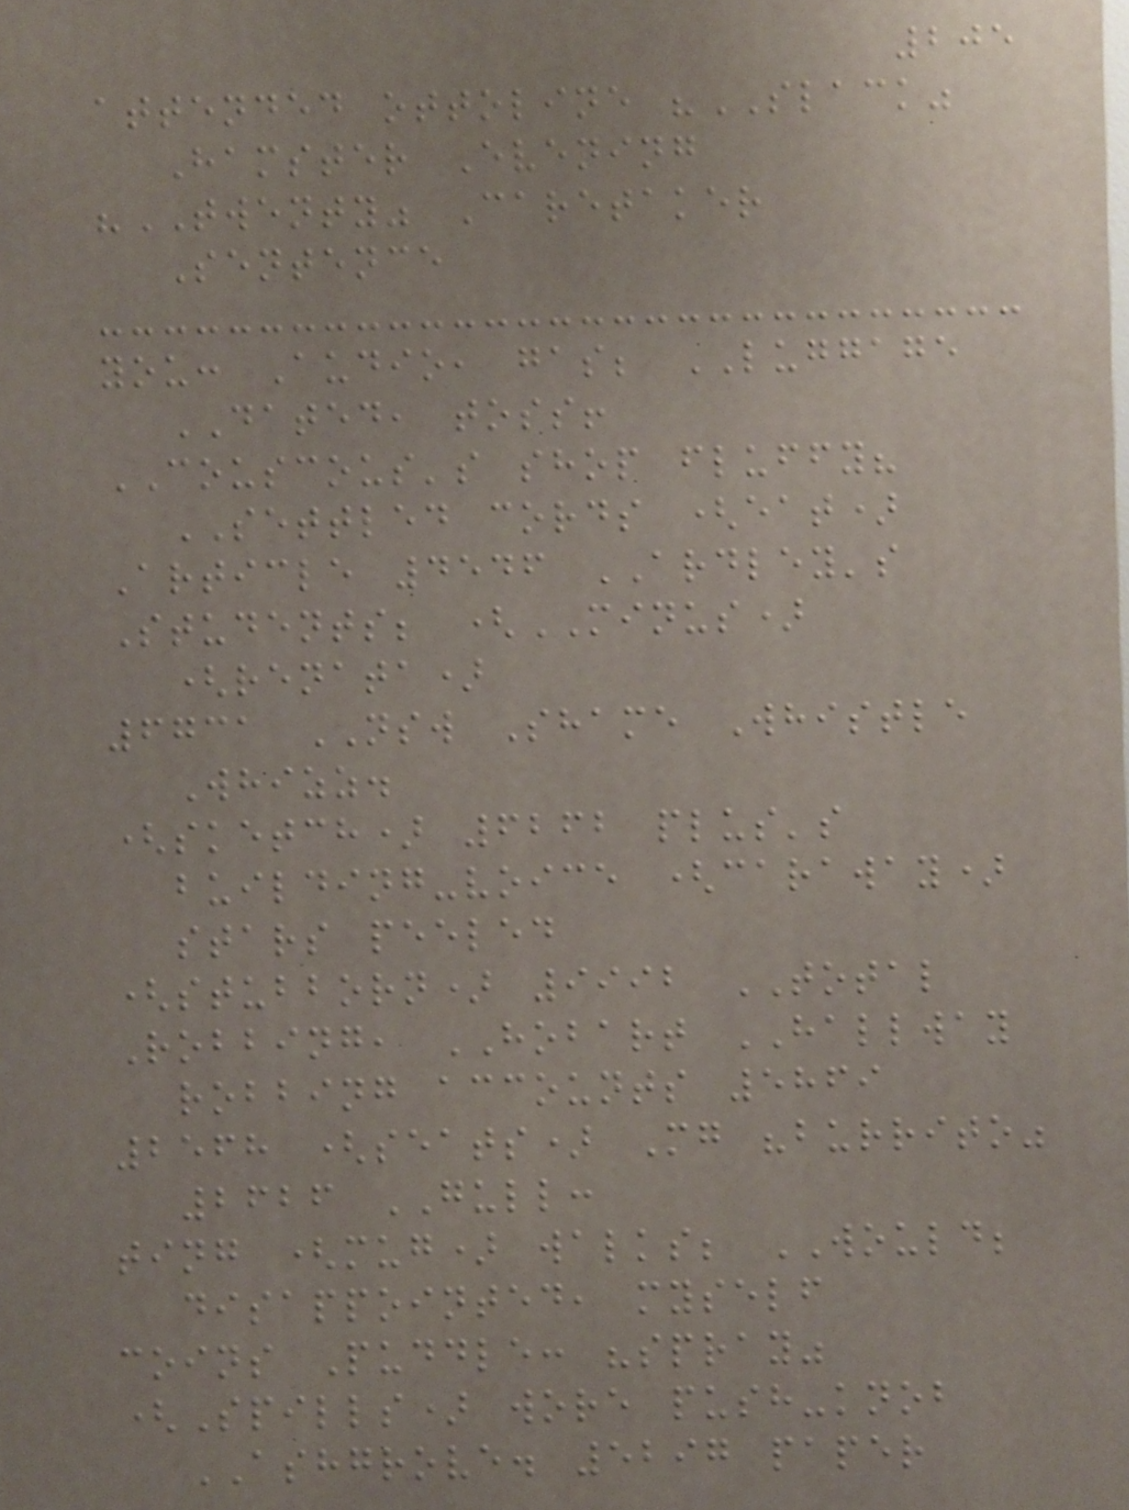205
attended ottoline "SLACK"
Hamster Evening
"TWENTY" Caretaker
Sentence
you: Audio, gas; LUGGAGE
DATED, toss!
COUSCOUS's shop fluffy?
SETTLED cords (eat)
Article 4546 ARDLEY's
Students; (MINUS)
(renata)
6731 NSW Shame Whistle
Whizz.
(sketch) 6262 plus's
building-voice (caraway)
stars peeled
(stubborn) 9992 TOTAL
Robbing, HOBART HALLWAY
robbing accounts 5869
2568 (seats) Mg "burrito"
2626 GULL:
ting (mug) walks; WOULD;
disappointed, myself
coins Puddle: "spray"
(Spills) wore push-knob
ASHGROVE. 5297 paper
